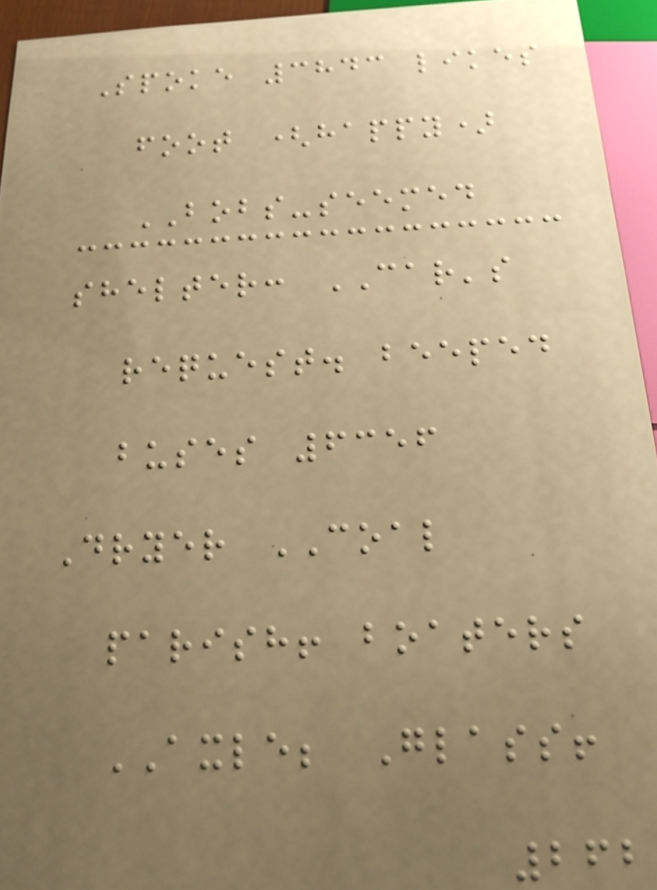Spoke 3843 likes
foot (happy)
BOBS-seemed
shelter: CAR's
request. beeped
buses 6356
Dryer COAL
parish! boaters
AXLE; Glass!
262
